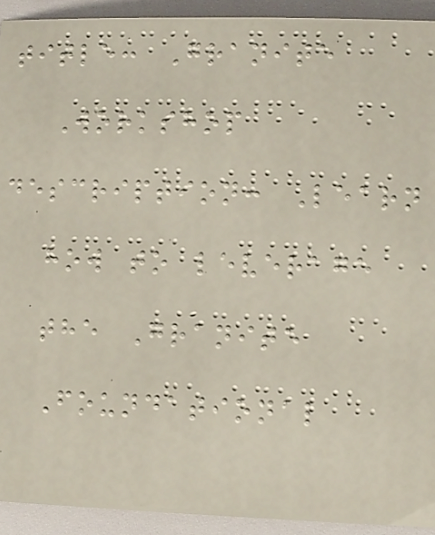title: Granite
Workshop
description: Learn
how to leverage
the Granite
Foundational
